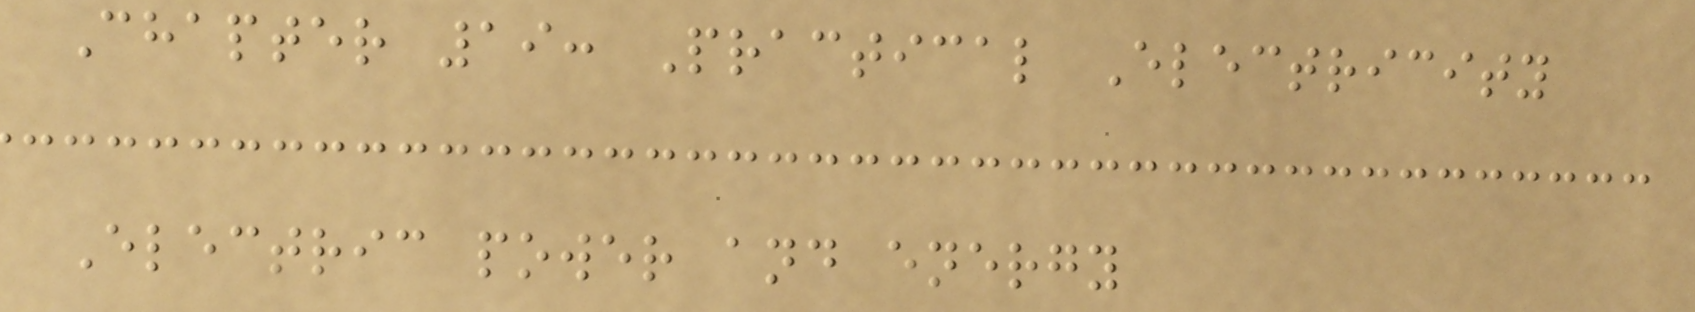Chapter 19: Practical Electricity
Electric power and energy
